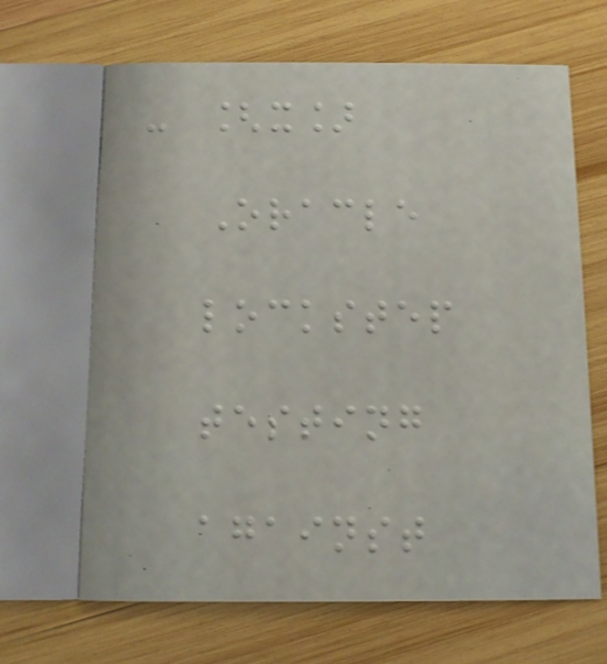- [x]
Oracle
lockstep
testing
against
